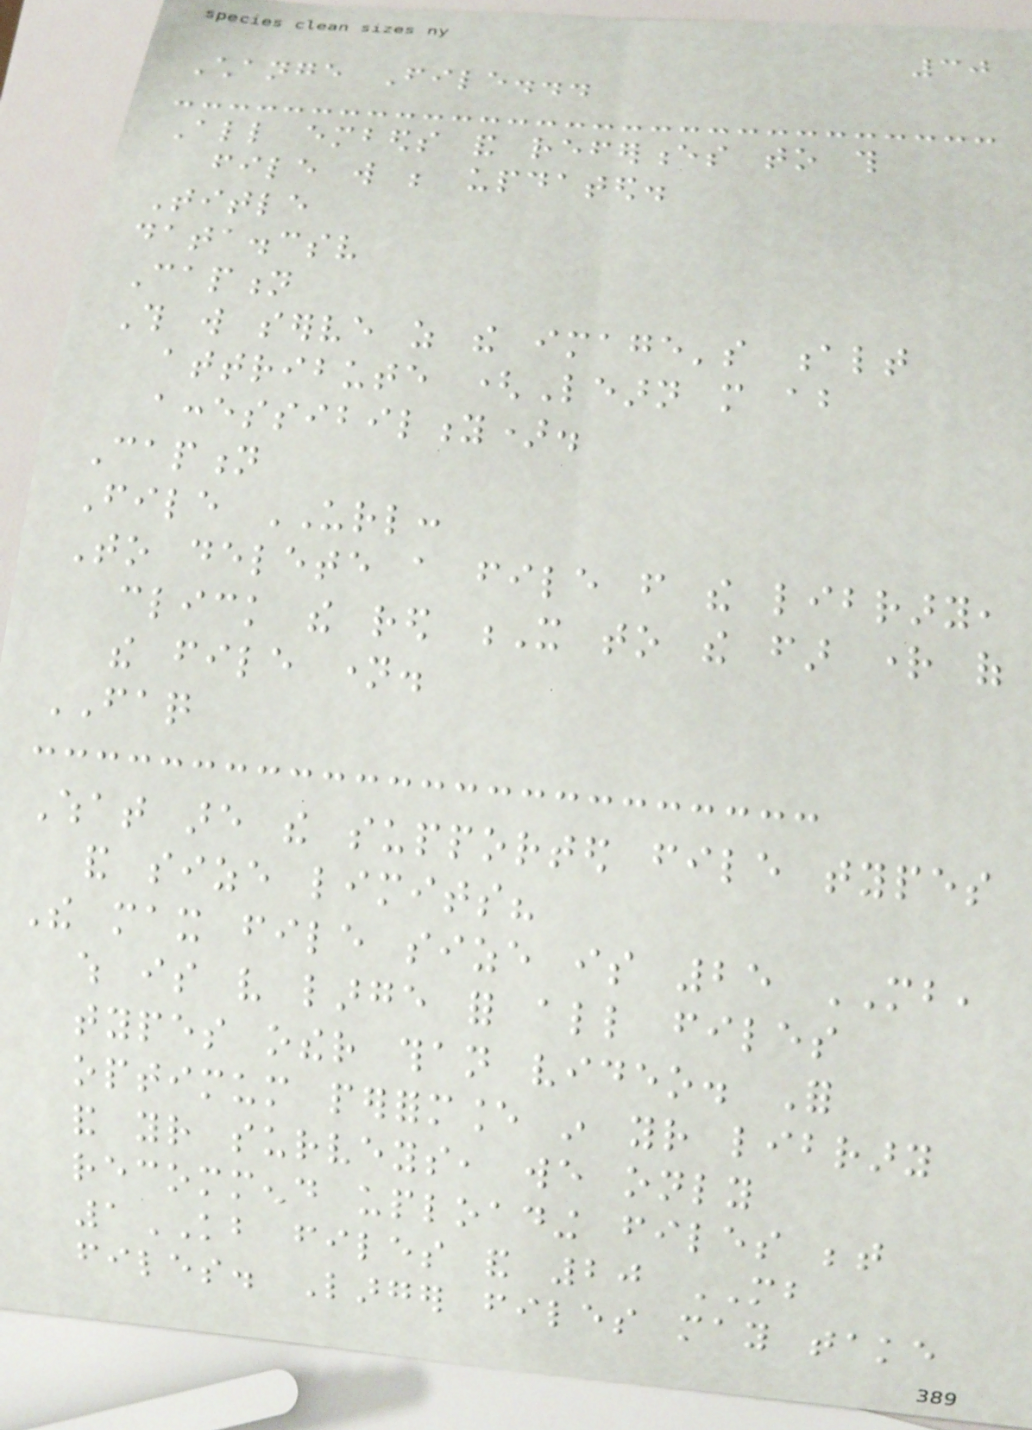30
Change File...
All embeds and references to this
file will be updated.
Title
data.csv
Caption
This will serve as the image's alt
attribute (Learn more about
accessibility).
Caption
File URL:
To delete a file from the library,
click the red X to the far right of
the file name.
FAQ
What are the supported file types
and size limits?
The max file size is 25 MB,
which is very large for all files
types other than video. For
optimum performance in your library
and your surveys, we only
recommend uploading files between
1KB files and 20 MB
files. Larger files may take
